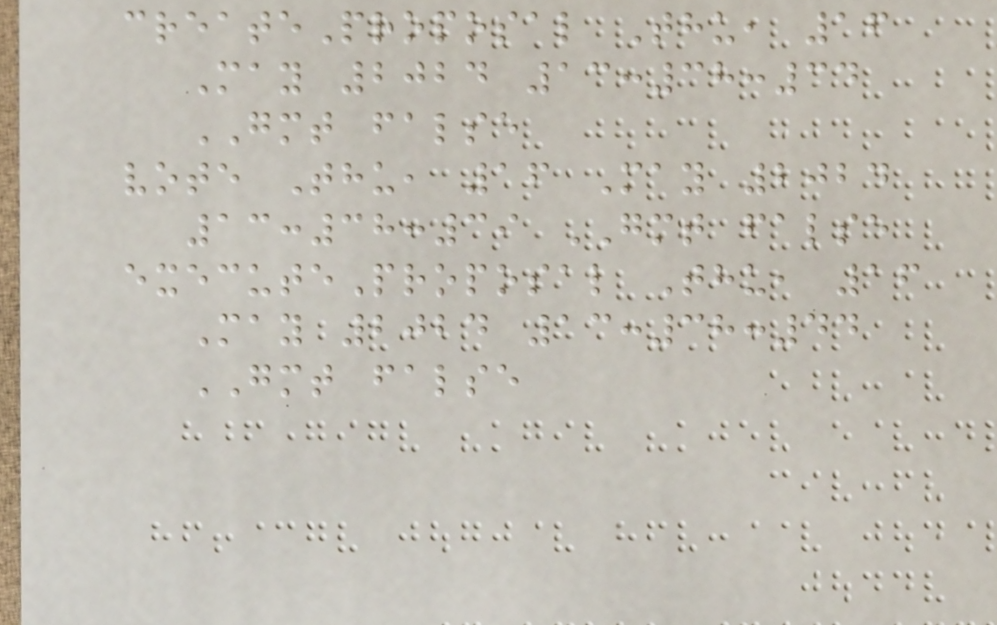createProposal Thu, 16
May 2024 13:38:34
GMT false
vote Thu, 16 May 2024
13:38:39 GMT false
executeProposal Thu, 16
May 2024 13:38:44
GMT false
